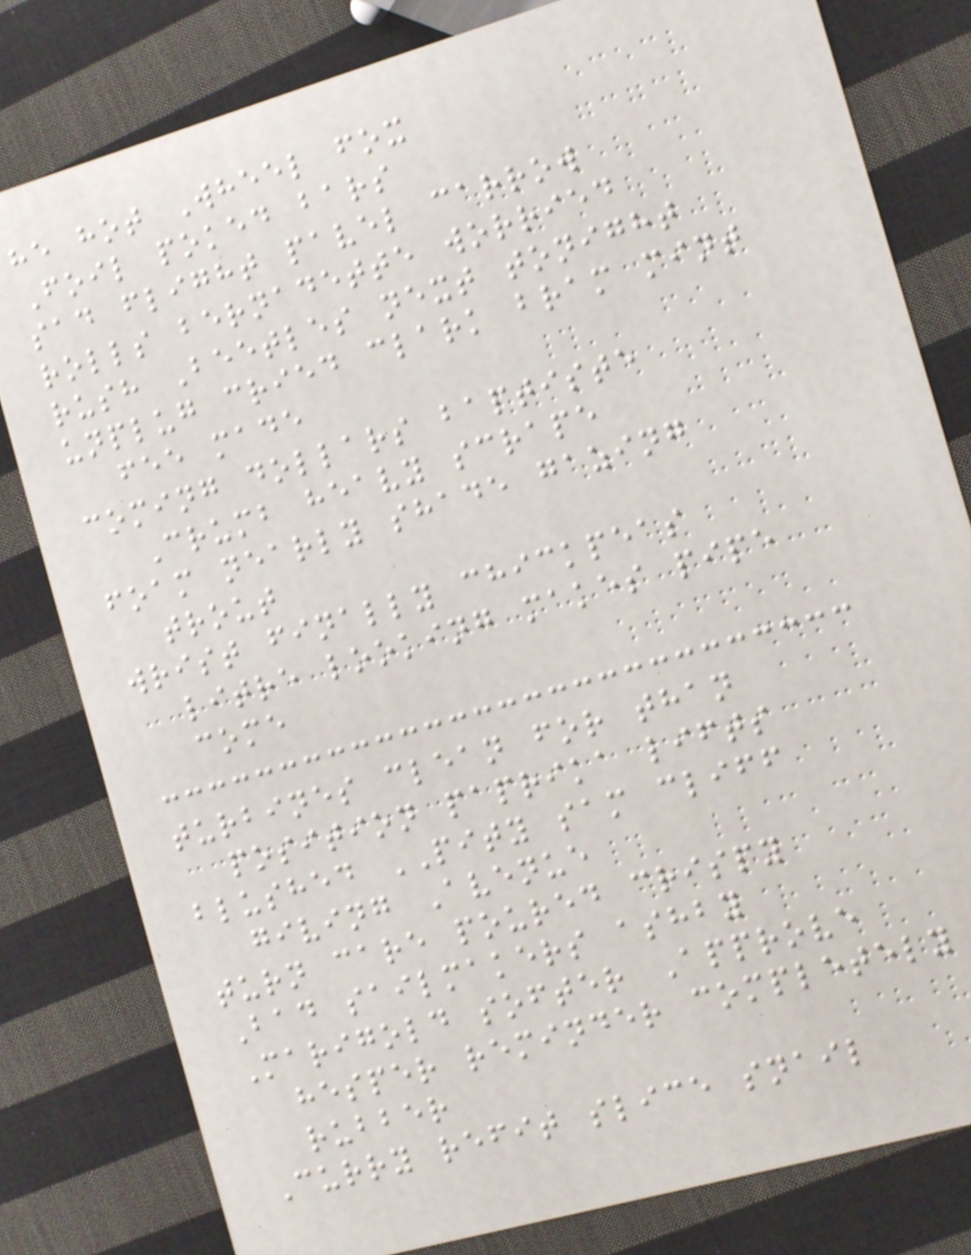he hot Wheel fox
Foil poked bars
sad flight pavel carrow
rolls bernadette worried
rush Beetles next tonight
unplug cried clark bram mint
fee made
coming dollars baptiste
Crumb heavy scrape
foam nearly shade gazing
trout
wrist finally chickpeas
litre looking makes pipe
come
turbines clean for than
position paprika lifts
blushed PITY sam cliff
giving Avenue
turn care poured crispy
Bad sailmakers ashby
Marigold softer Approve
hesper reminder completely
rubber
Curry refit slice snail
